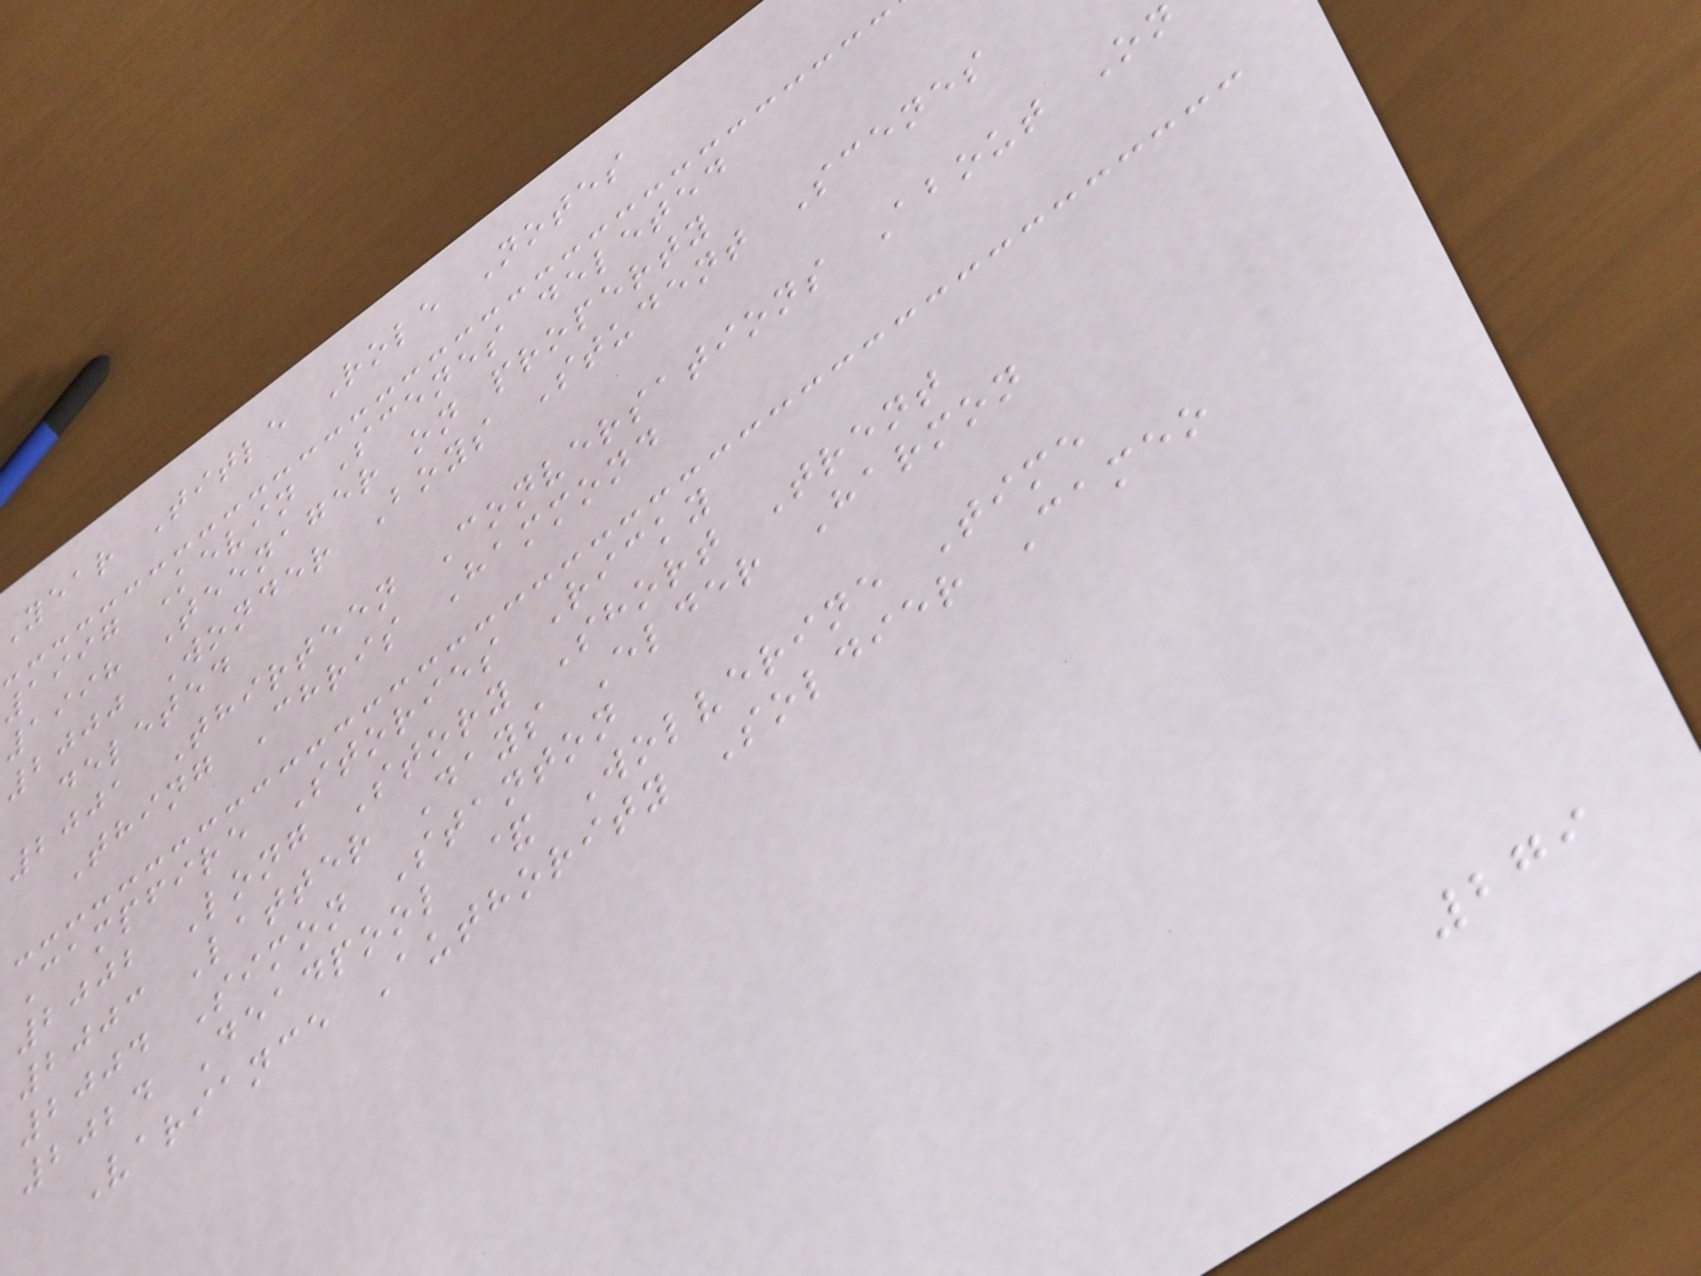year Title Role Notes
1997 Kevin Scenes deleted
1998 Teenager on property
2000 Wonder Boys Student Scenes
deleted
2001 Thirteen Conversations About On
Thing Chris Hammond
Campfire Stories Ricky
2002 Long Story Short Trent
2003 Latter Days Elder Harmon
2004 Simon Stanton
2024 Deadpool & Wolverine Time
Variance Authority Soldier Cameo
279
